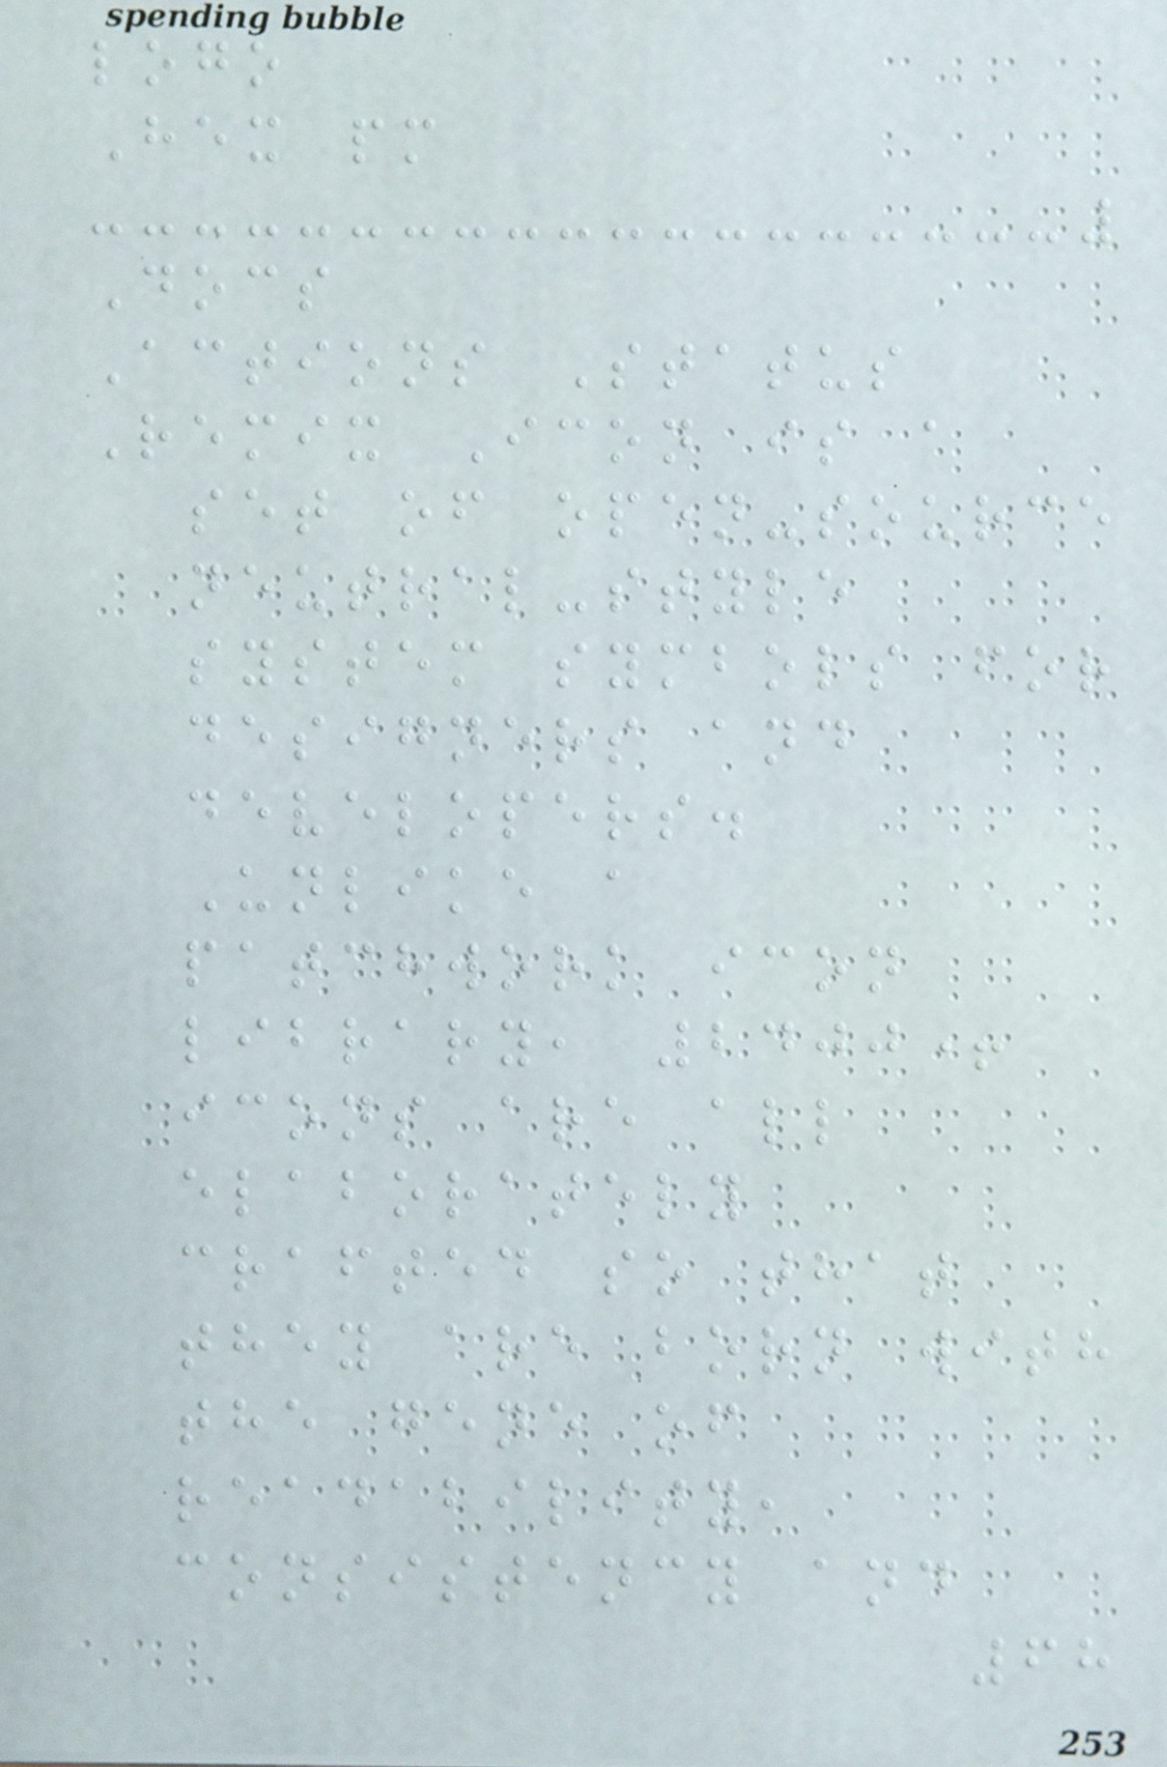logo
Hex pm
Docs
Actions Status
Remix Icon is a
set of open-source
neutral-style
system symbols for
designers and
developers.
Unlike a
patchwork icon
library, 2400+
icons are all
elaborately
crafted so that
they are born with
the gene of
readability,
consistency and
68
